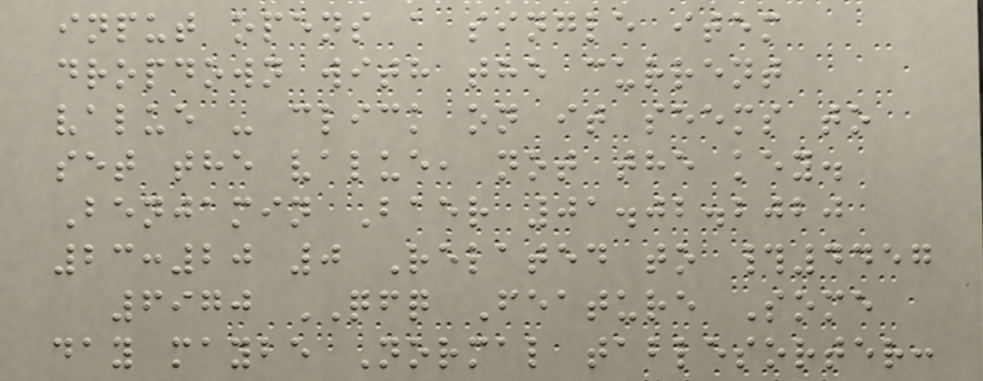input opens a single item
dropdown with the current
value - click on it seems to
set the value, not the key.
Benjamin Baer 01.02.2020
23:20 0 Related to #4457
6970 QFQ Feature Some
day maybe Normal tablesorter:
